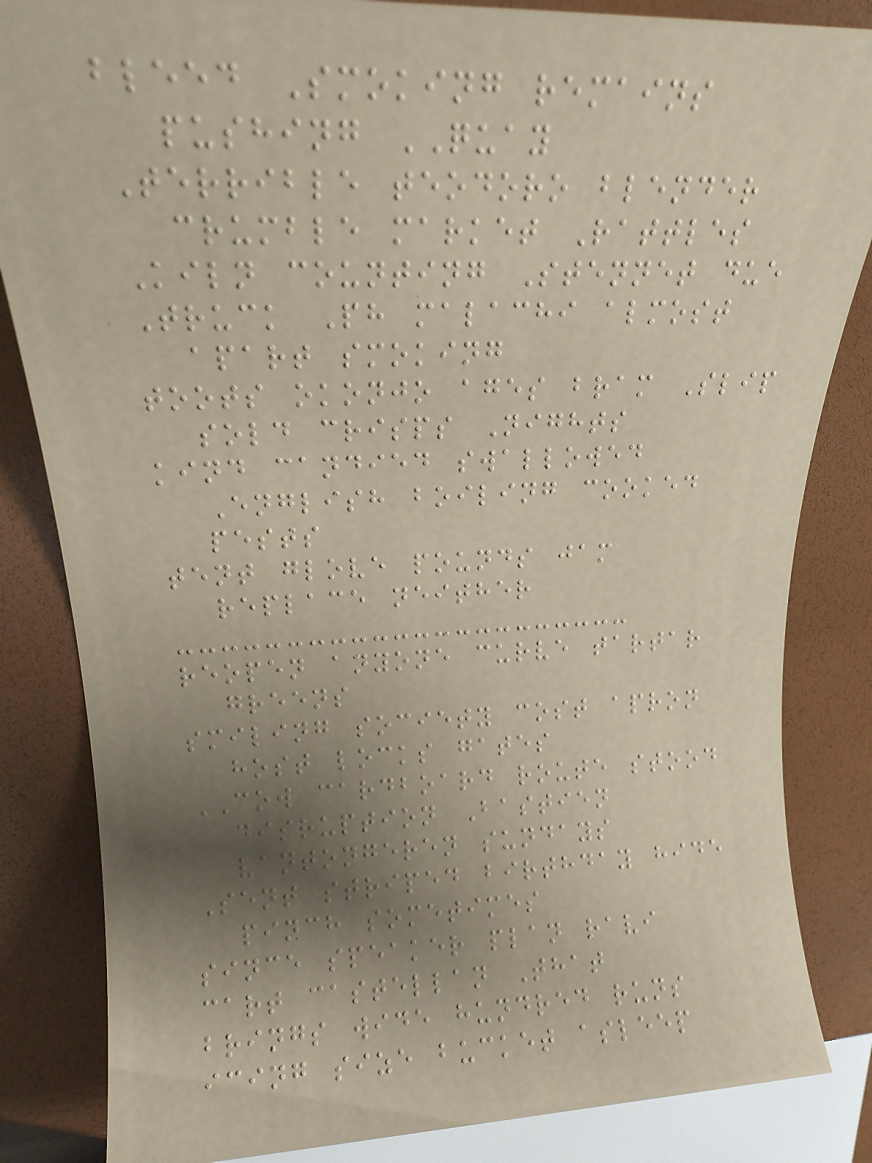bleed Smoking remains
pushing QUAY
Terrible teodoro blender
crumble market Rattles
Kiln counting Stennet due
Truck Ph malachi almost
apart smoking
toots okonjo ages bram Slip
sold crisps Nights
kind candied swallowed
English boiling cooked
pests
tent glove pounds jam
replace neither
reopen anyone curve tartar
greens
smiling society cost apron
host locks gates
COW cardboard route stood
disruption Bastien
vantongeren sundays
Sent striped birthday hide
pinch sometimes
since speaker plan ravi
cart castellan That
brings wide hundred runs
icing size bucket asleep
